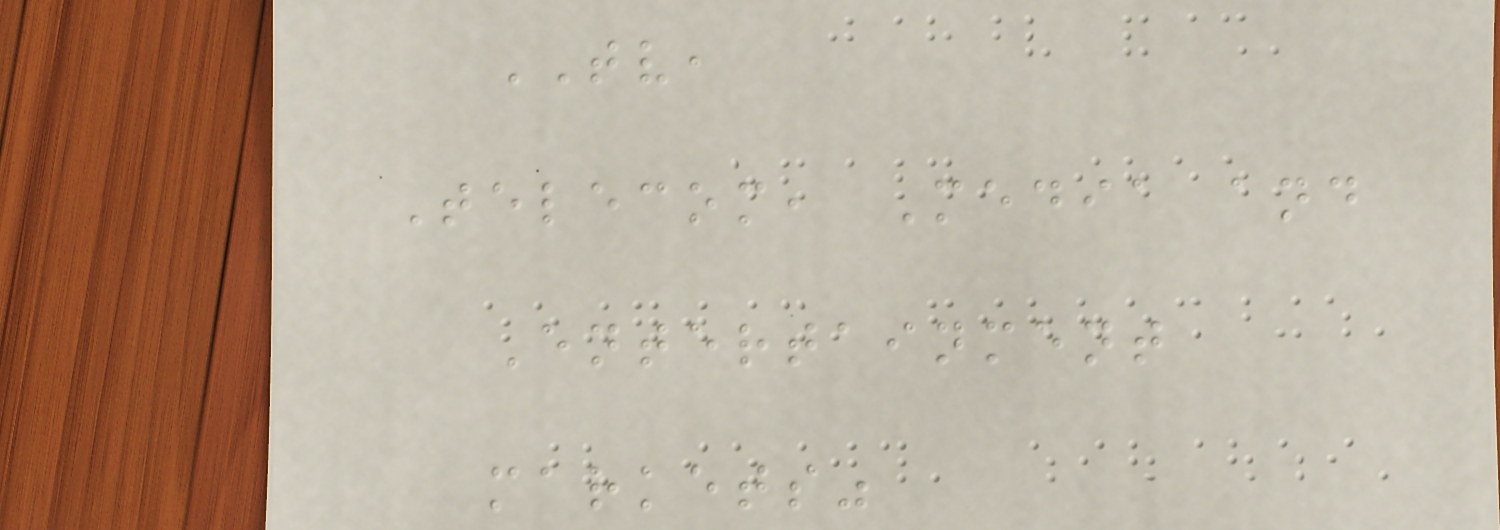TV,
Telecom, Media and
Entertainment
markets"
